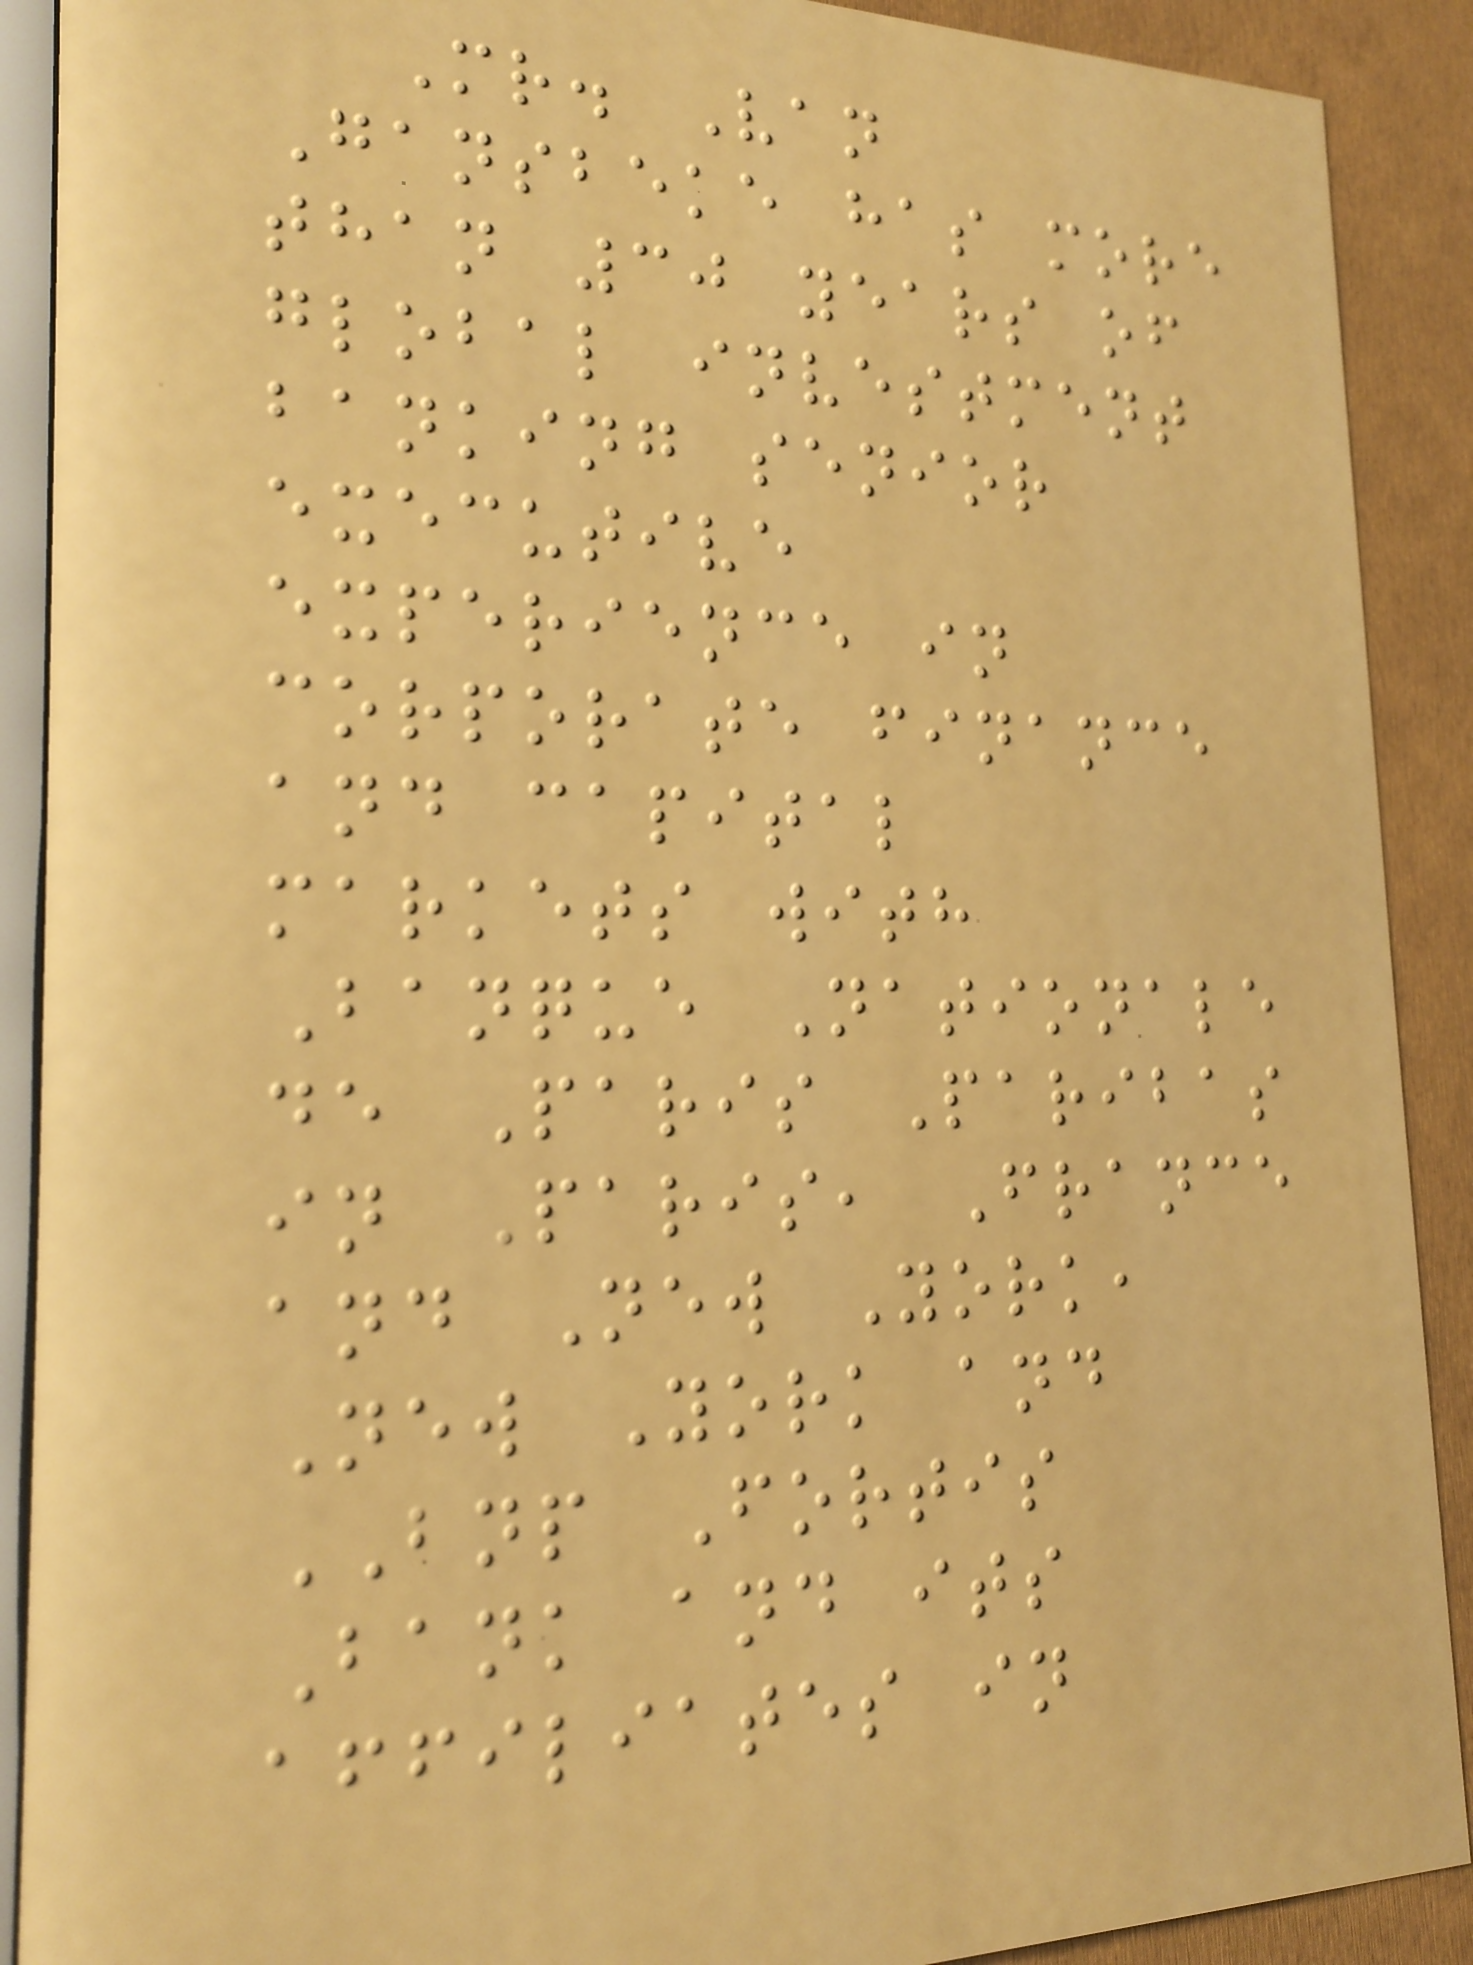Mr. Van
Gansbeke has more
than 30 years of
global investment
banking senior
executive
experience in
corporate finance
and capital
markets with
Banque Nationale
de Paris Paribas
in Paris, France
and New York,
New York and
BNP Fortis
Bank and its
affiliates in
